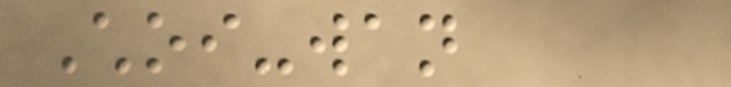Choi-wan
